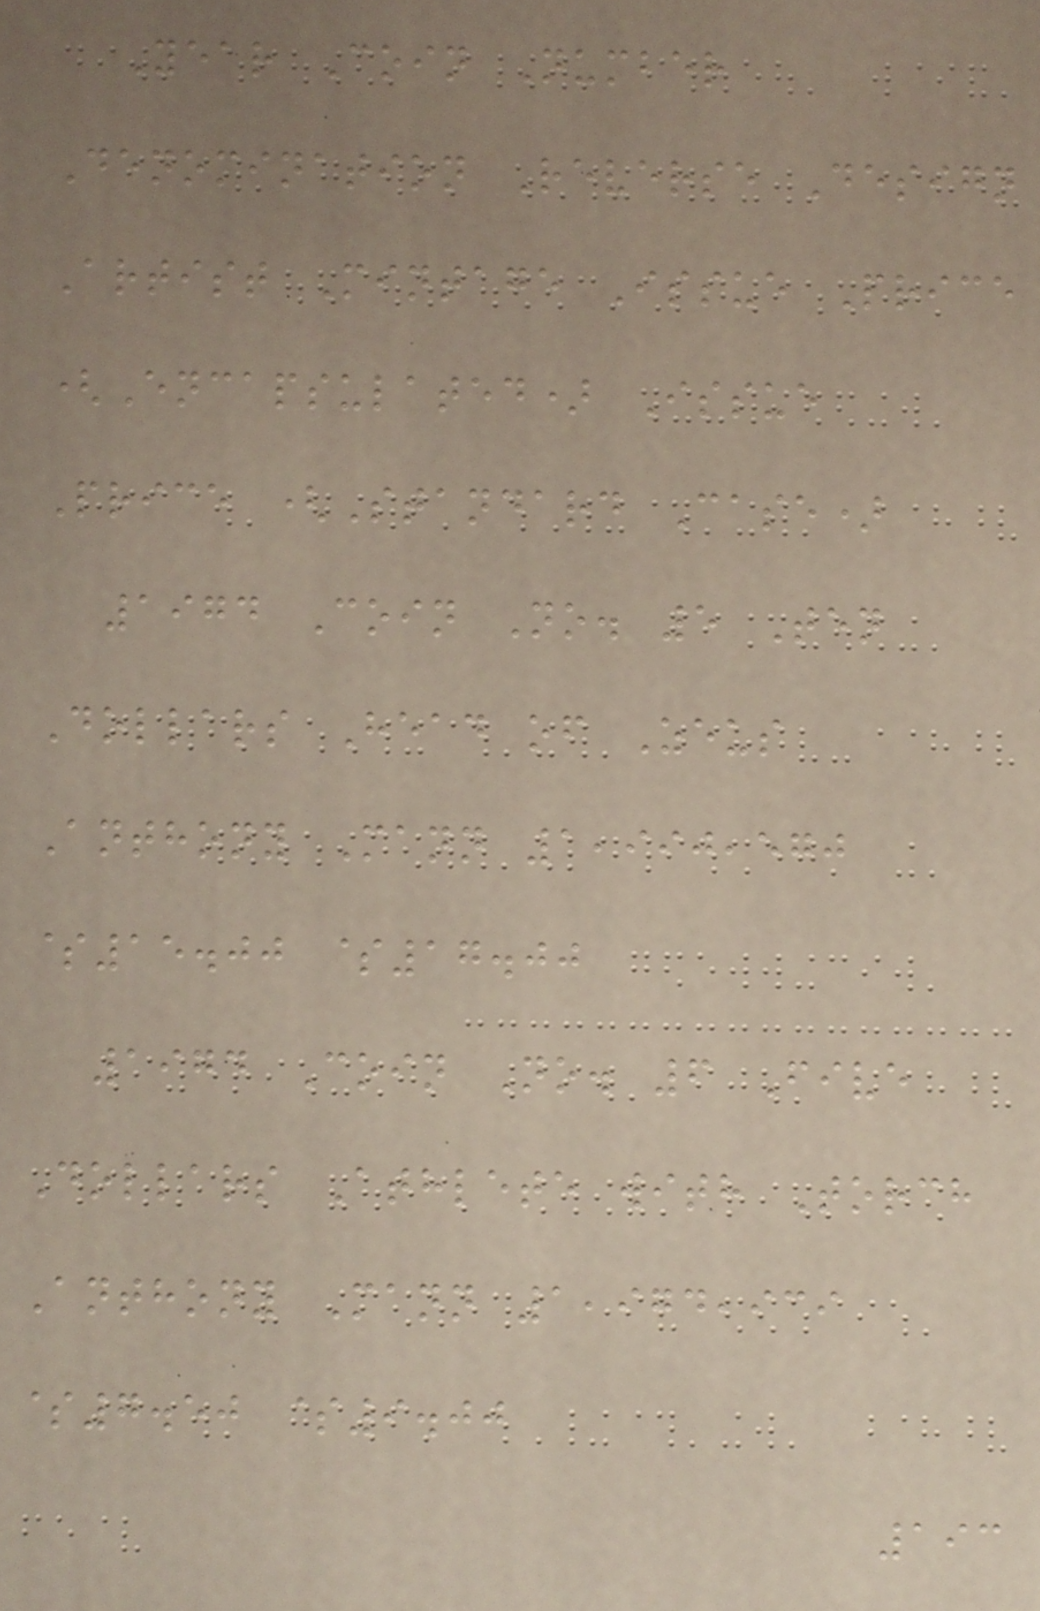Year Coin Number
Denomination Reverse Design
Artist Mintage Issue Price
(Encapsulated) Issue
Price (Standard Case)
1974 Coin No. 5 Ten
Dollars Head of Zeus
Anthony Mann 1,990,570
$15.00 $17.00
1974 Coin No. 6 Five
Dollars Athlete with Torch
Anthony Mann 1,974,939
$7.50 $9.00
193
